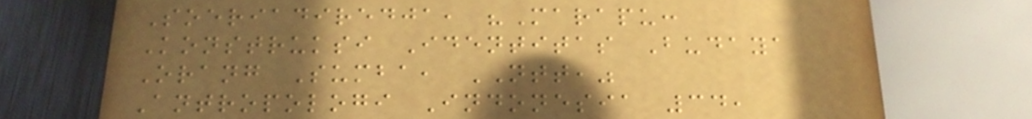Soeriadiredja, "Marapu:
Konstruksi Identitas Budaya
Orang Sumba, NTT,"
Antropologi Indonesia 34,
